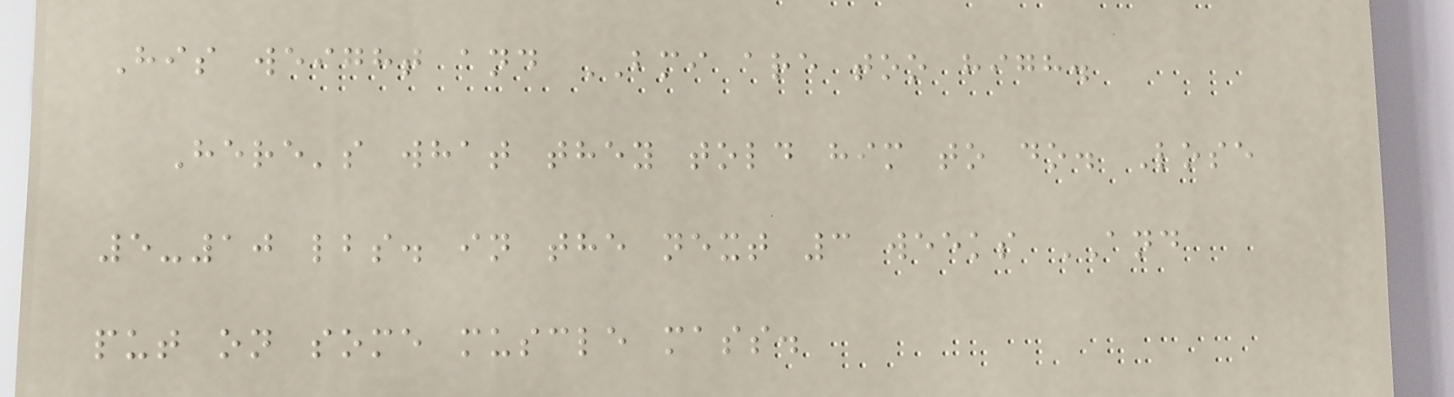His weight and BMI are too high.
Here's what they told him to do. Lose
5-10 lbs. in the next 3 weeks AND
put on some muscle mass.
